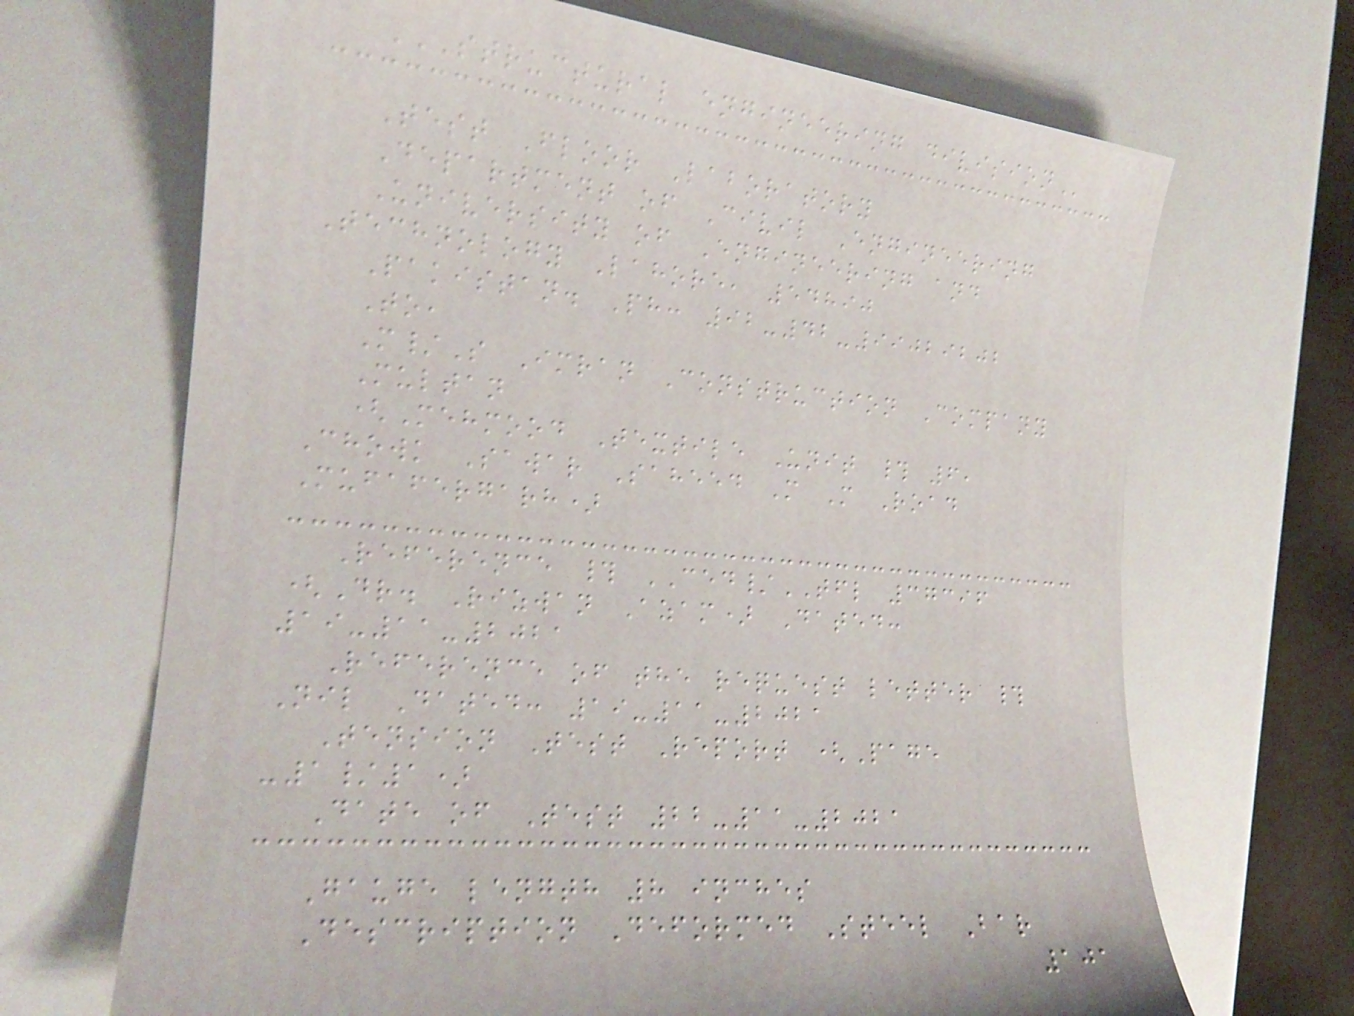STRUCTURAL ENGINEERING DIVISION
Test Floor Laboratory
Department of Civil Engineering
University of Engineering and
Technology Lahore, 54890
Pakistan. Ph: 92-42-99029202
To,
M/S Imran Construction Company
Multan
(Mehmood Textile Unit # 6,
Chowk Sawar Saheed M M Road
Mufafergarh)
Reference # CED/TFL 37396
(Dr. Rizwan Azam) Dated:
19-11-2021
Reference of the request letter #
Nil Dated: 19-11-2021
Tension Test Report (Page
-1/1)
Date of Test 22-11-2021
Gauge length 8 inches
Description Deformed Steel Bar
101
